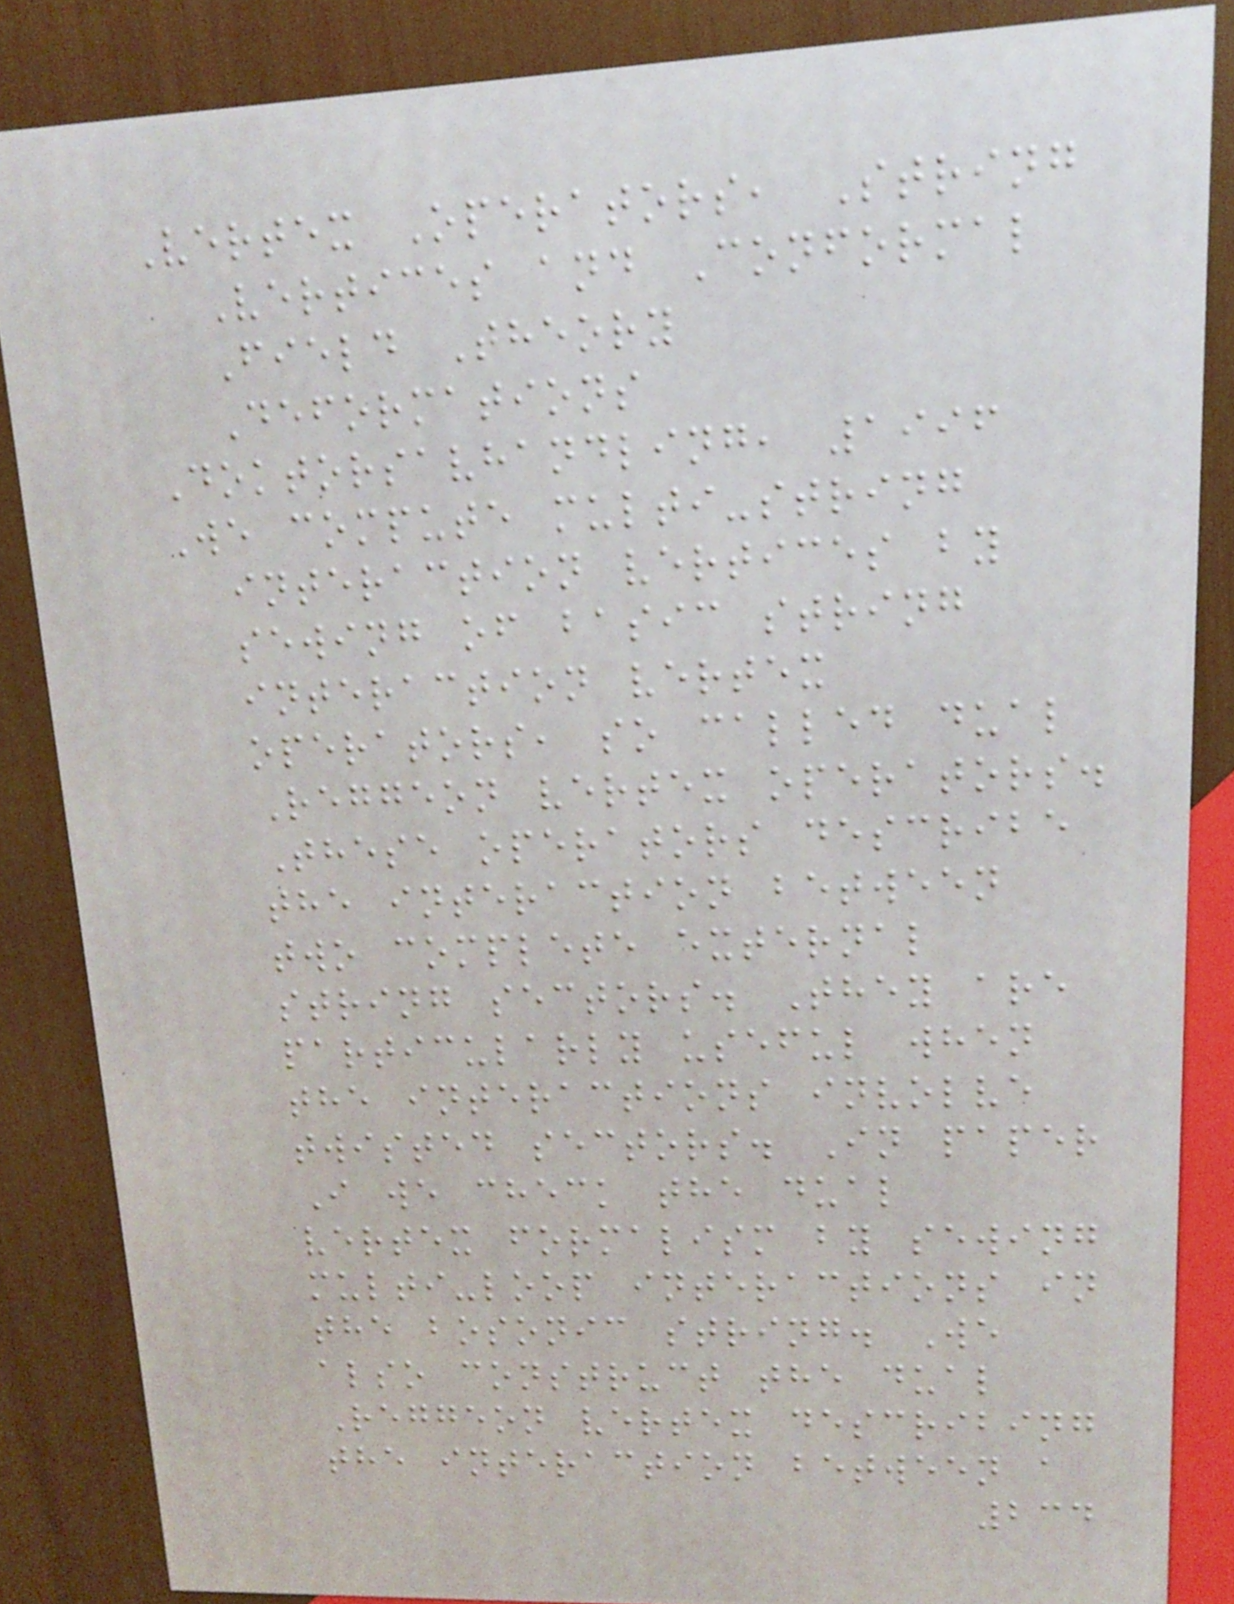Vertex Operators, String
Vertices and Conformal
Field Theory
Deformations
Doktorsavhandling, 1996
We compute multi-string
interaction vertices by
sewing of basic string
interaction vertex
operators, so called dual
Reggeon vertex operators.
These operators describe
the interaction between
two complete external
string sectors. They are
particularly useful when
the interactions involve
twisted sectors. In paper
I we check the dual
vertex formalism by sewing
multi-loop interactions in
the bosonic string. We
also construct the dual
Reggeon vertex describing
the interaction between a
234
